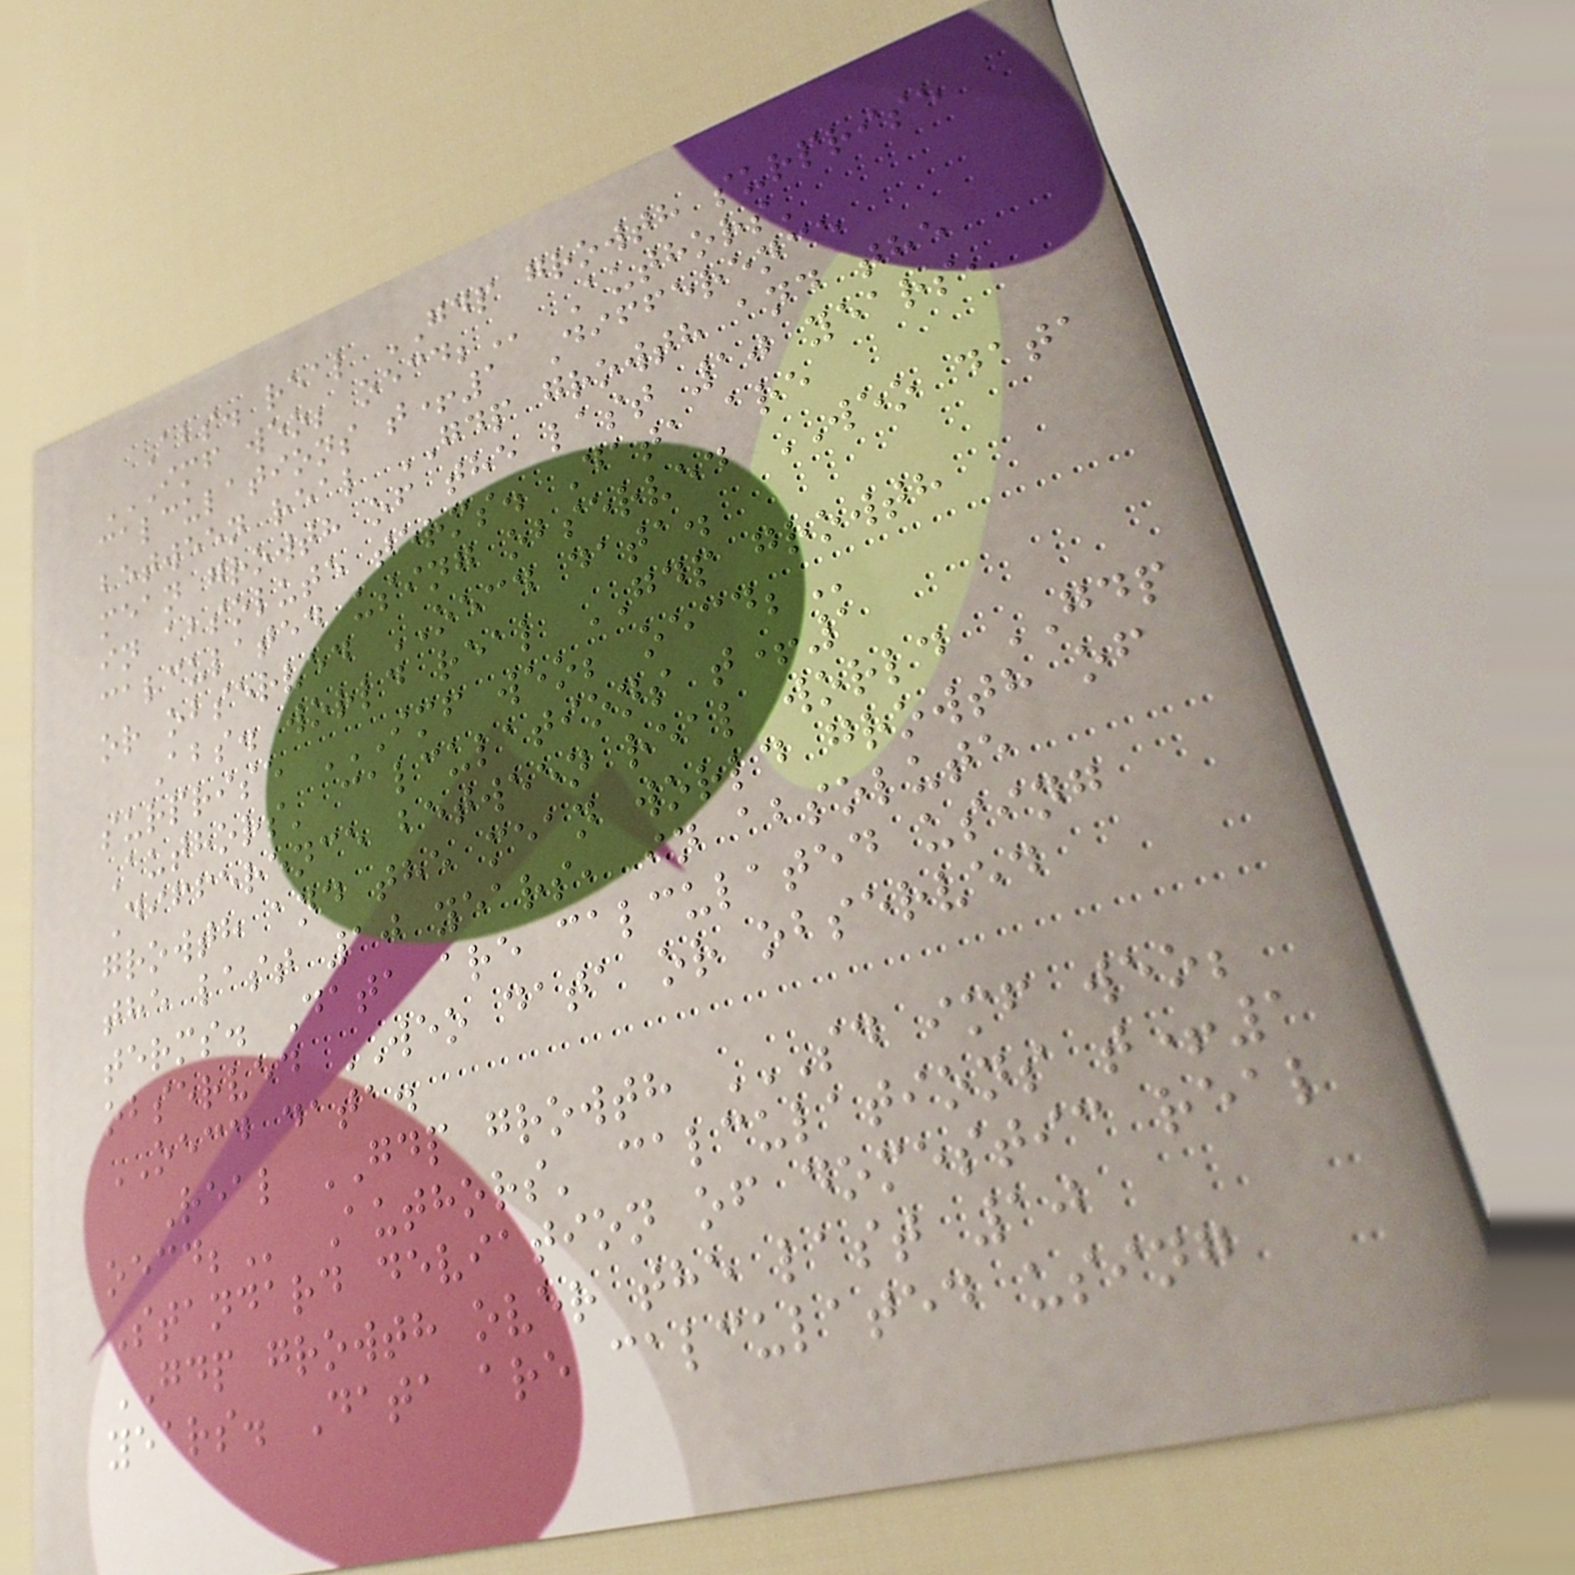Abs. real GDP growth surprise
IMF WEO; OECD; Authors'
calculations t+1 Difference
between real GDP growth and the
mean growth of the last 10 years,
in absolute terms. Data are
calculated using observed WEO data
or observed OECD data.
Abs. world real GDP growth
surprise IMF WEO; OECD;
Authors' calculations t+1
Difference between real world GDP
growth and the mean world growth of
the last 10 years, in absolute
terms. Data are calculated using
observed WEO data or observed
OECD data.
Real GDP growth SD IMF WEO;
OECD; Authors' calculations t+1
Standard deviation of domestic real
GDP growth over the last 10
years. Data are calculated using
